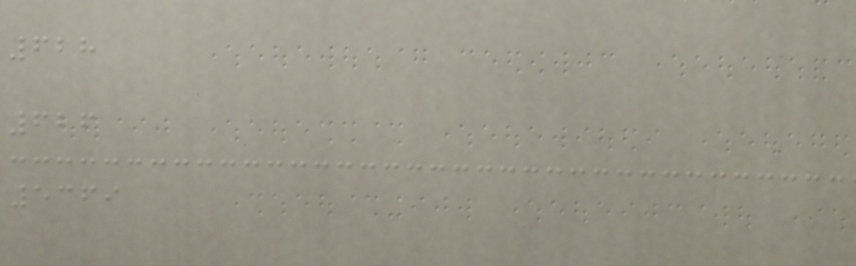628
626
5369
